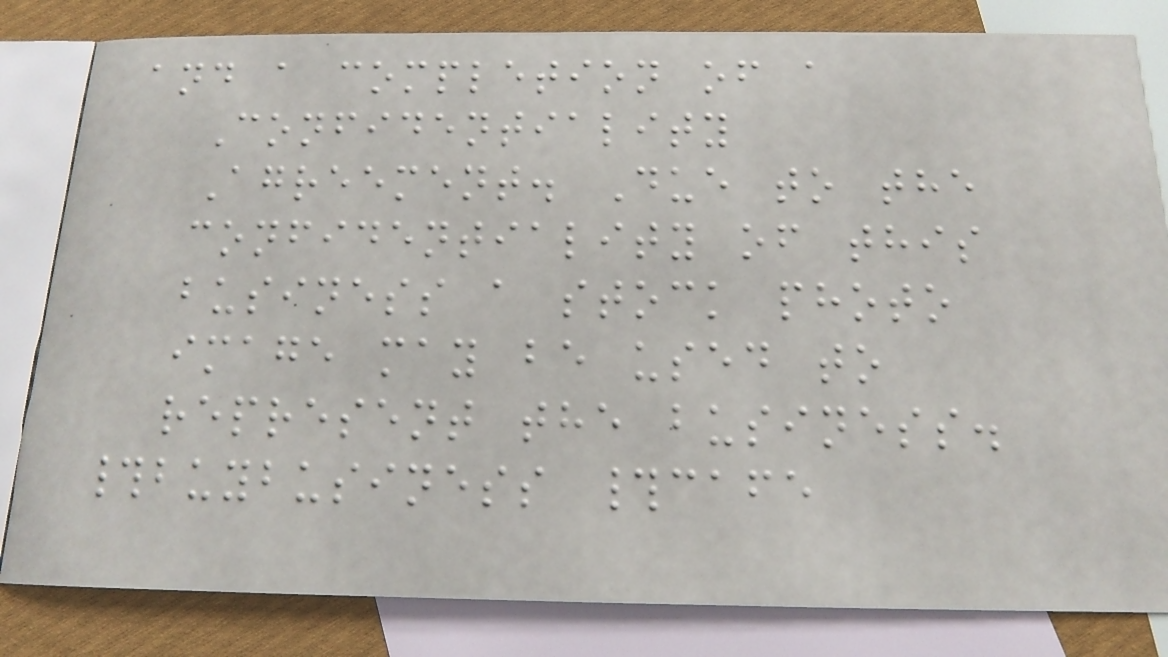and a completion of a
Confidentiality
Agreement. Due to the
confidentiality of this
business a stock photo
image may be used to
represent the business.
#buybusiness #cafe
